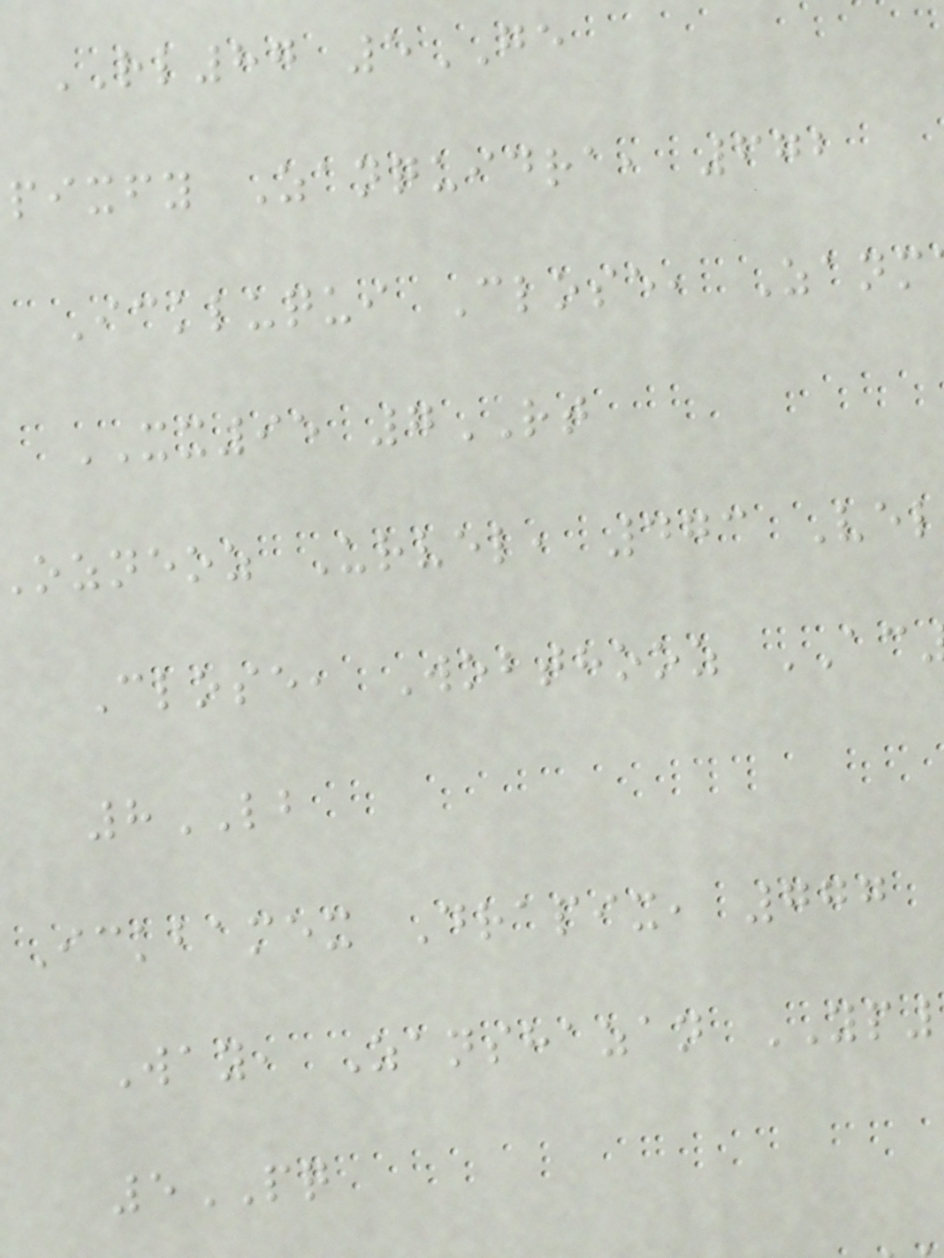RL87 5GE
pixfy Zanquidra, 672
Ickluqui Close, Zanm
XX95 7RT
ozneoz Urvel, 473 Vel
Close, Wobthooz AC
8LB
Ickbamex Drapix, 777
Way, Zanshazan YP
5PQ
